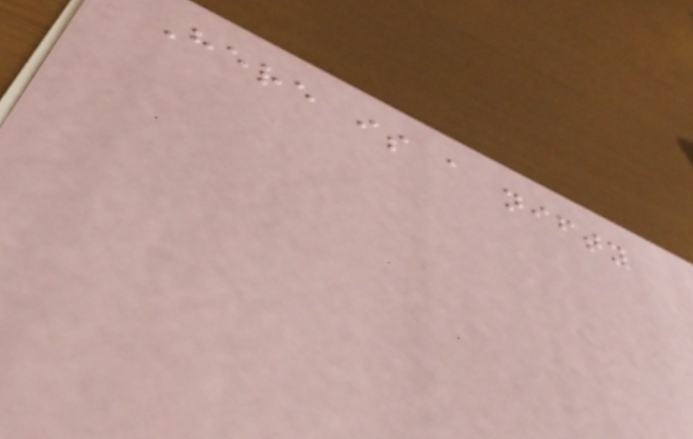Here is a nifty
